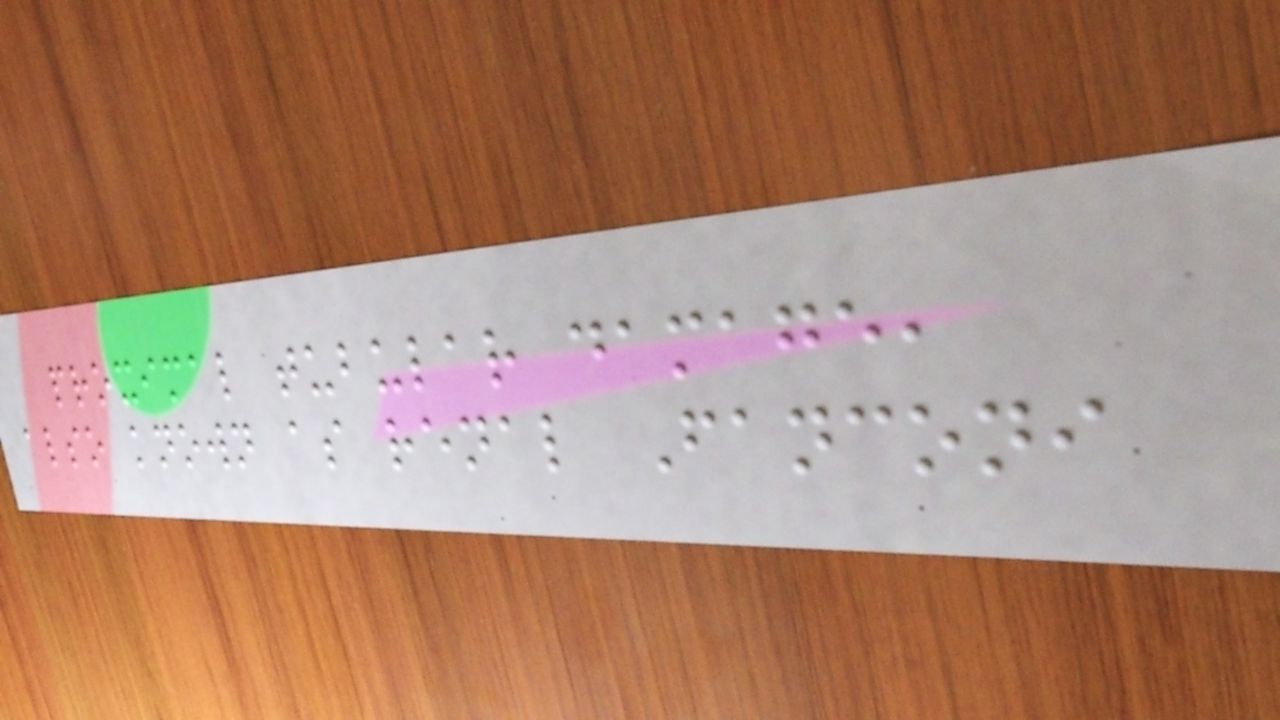proximal tubular damage,
also known as renal Fanconi
